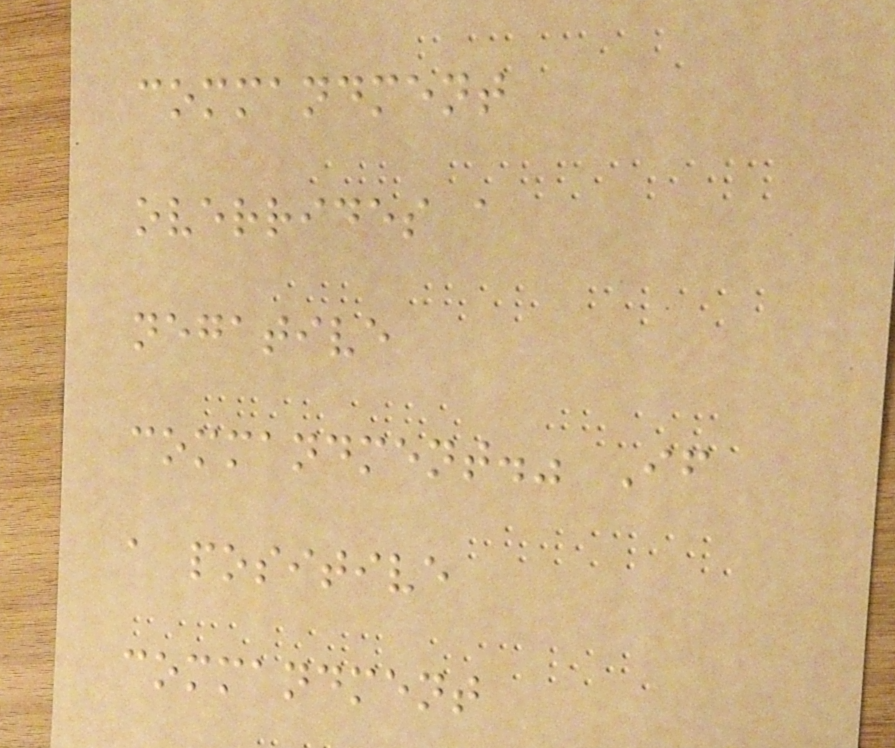commandment
overrides a
negative
commandment." If
a positive
commandment
